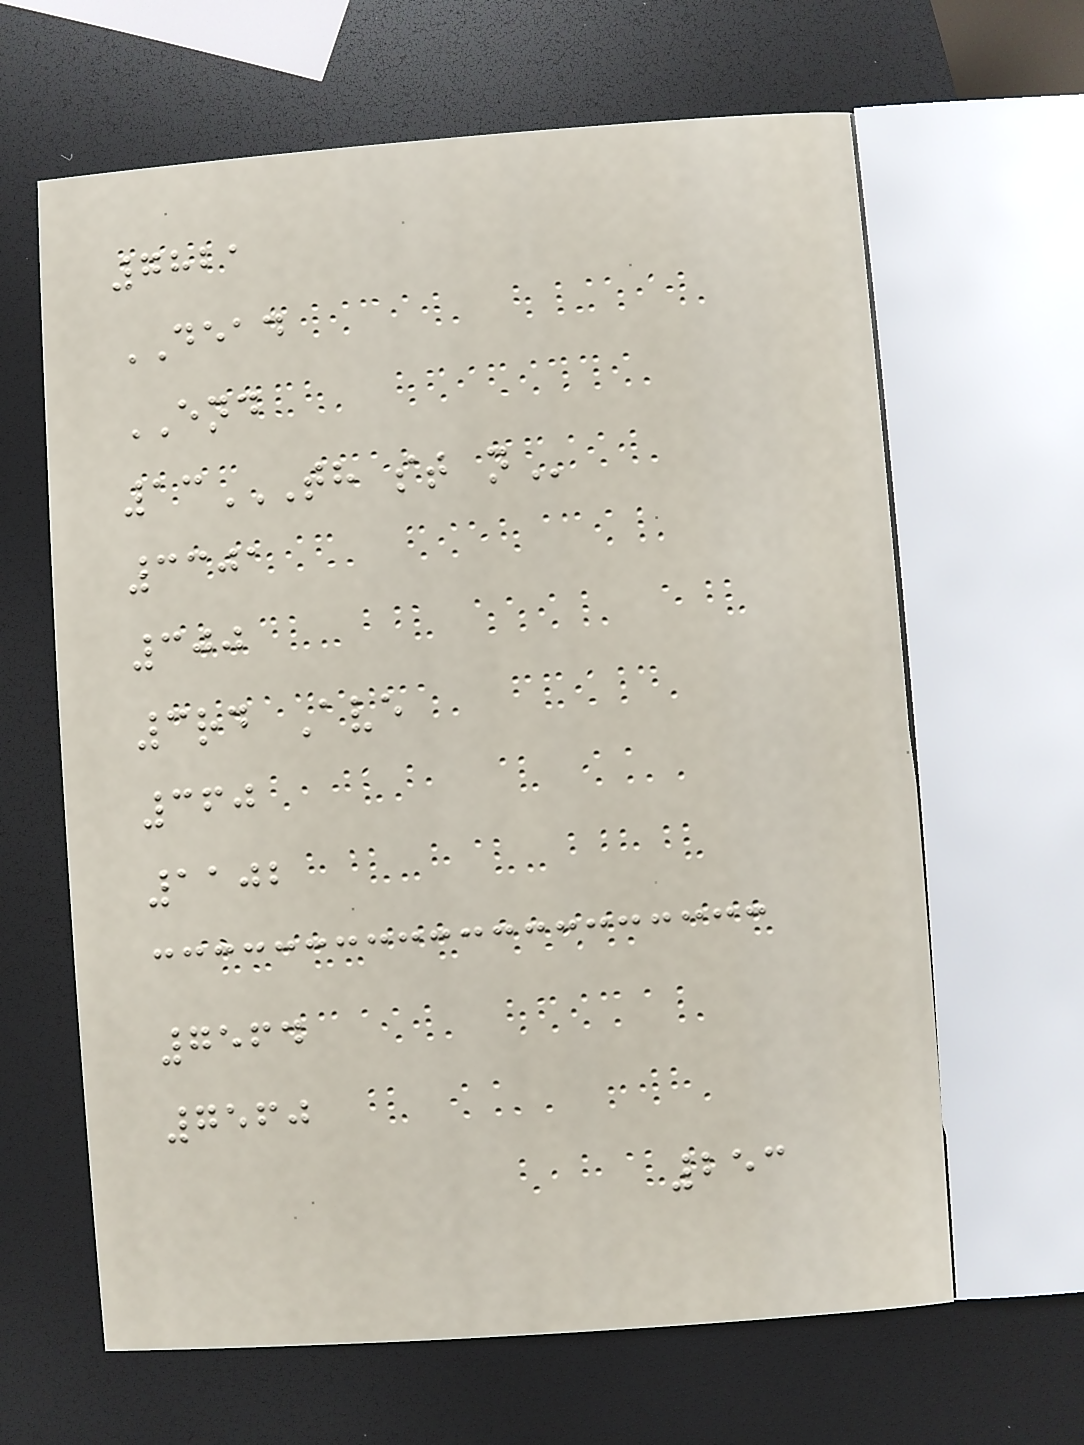7821
DEAD
END
13TH ST N
3301
300
3rd Ave
360
1102
7564
7560
253
